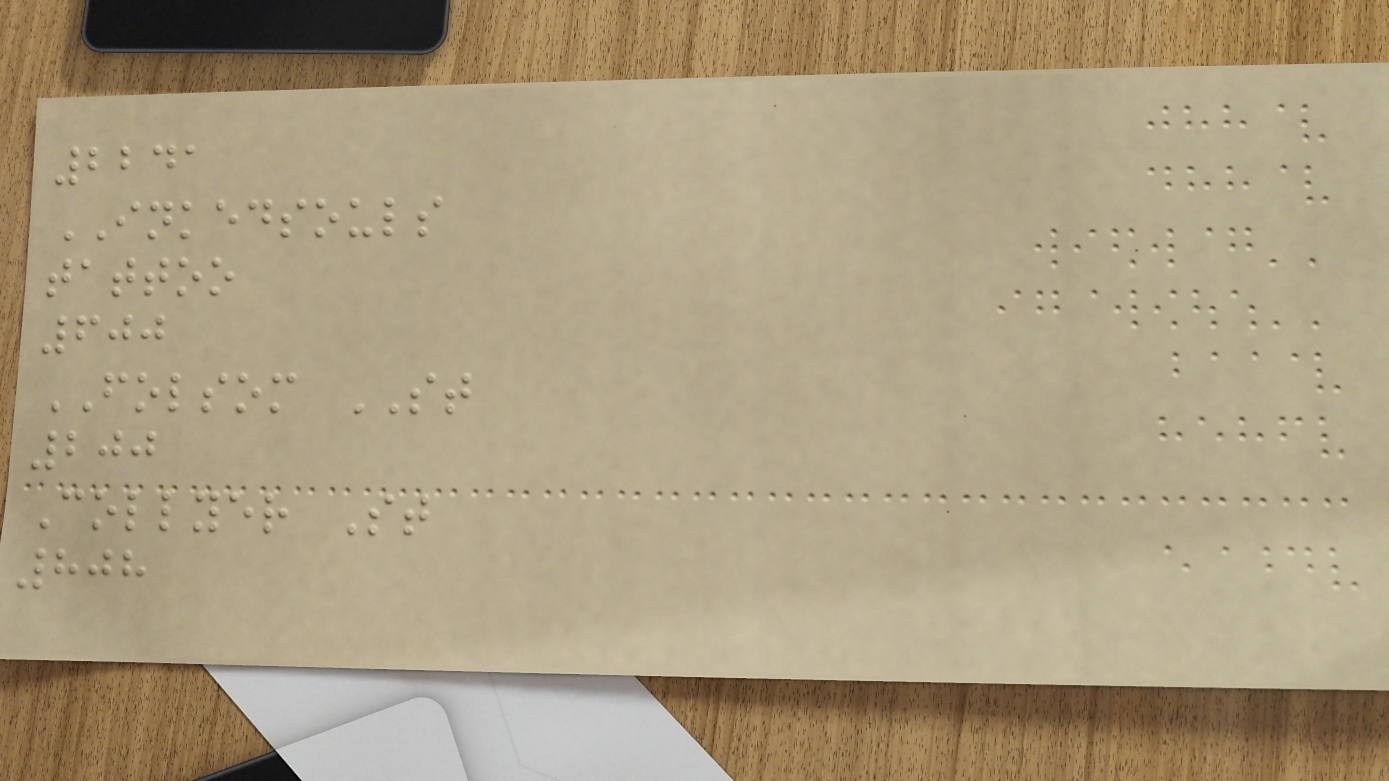2241
INKEDSOULS
tattoo
600
FOLSOM ST
200
Collyer St
808
